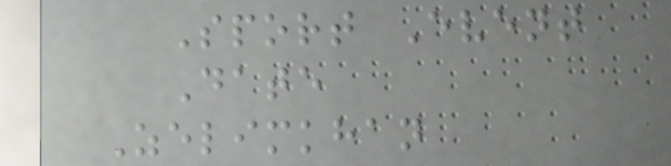Sport Event
Date
Zelimkhan
